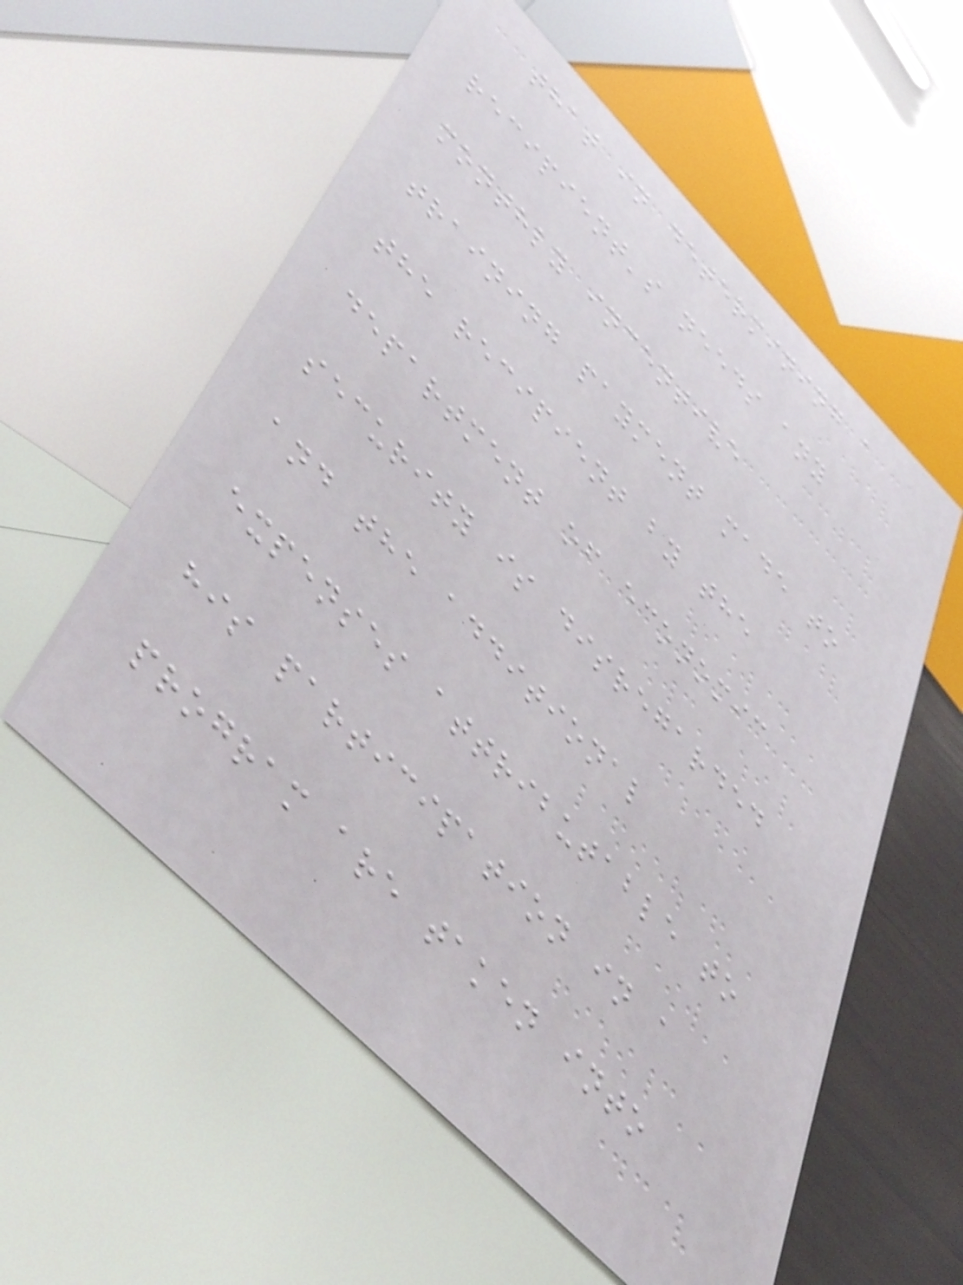that in determining a
recipient's needs any
monthly incentive
training payment made to
the recipient by the
department of economic
security is disregarded
and the additional
expenses attributable to
his participation in a
program are taken into
